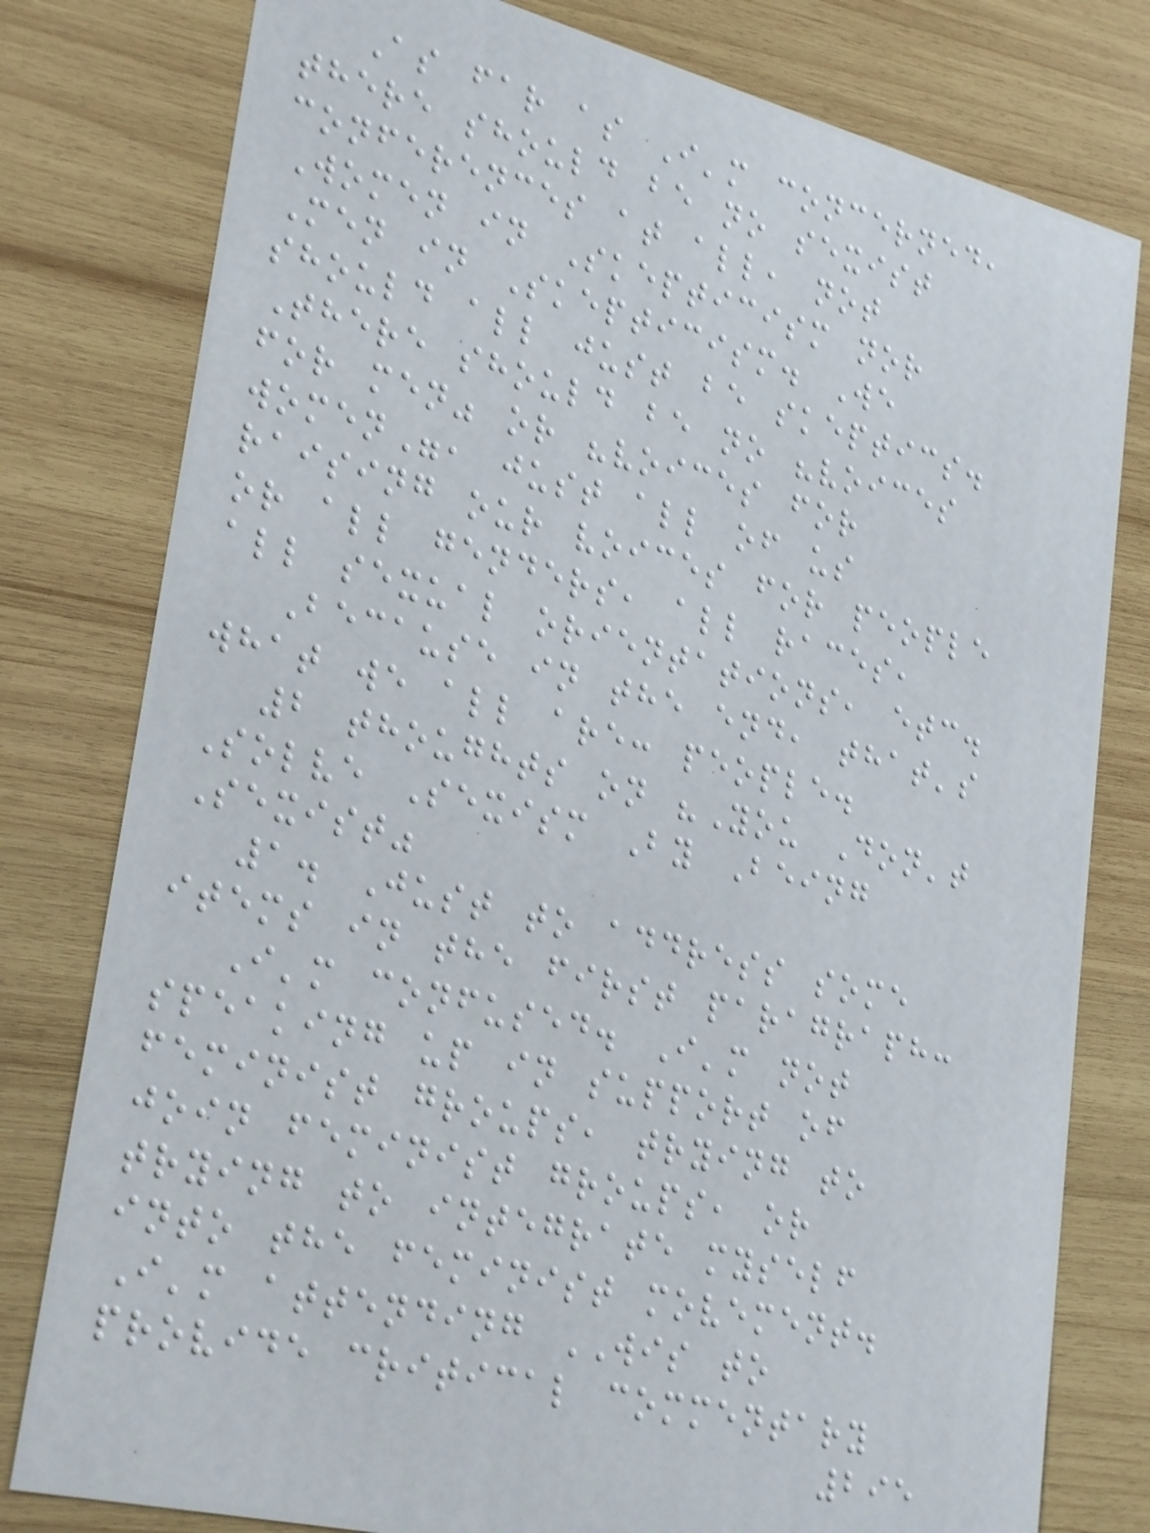As far as I'm concerned,
there should be no sexist
conferences at all, not
Women in Skepticism nor
Men in Skepticism. We
should all just be skeptics.
There should be no "voices
for men" or "voices for
women", just all of us
raising our voices for people
or all genders, all races,
all sexual orientations, etc.
Because in the end, that's
what we all are: people.
2 thoughts on "You Don't
Solve Sexism By Being
Sexist"
1. Just to address some
items in the first paragraph:
I'm confused. I'm not
speaking up in support of
feminist groups, trying to
join feminist groups, or
trying to integrate myself
into the feminist movement.
I'm attending WIS to
provide critical commentary
295
